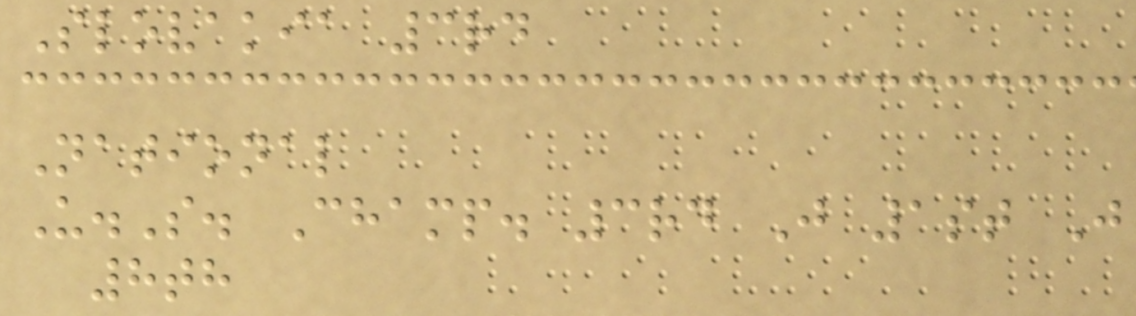Slovakia 3rd
National
U.S. Champ. 3rd J 1st J
8th
